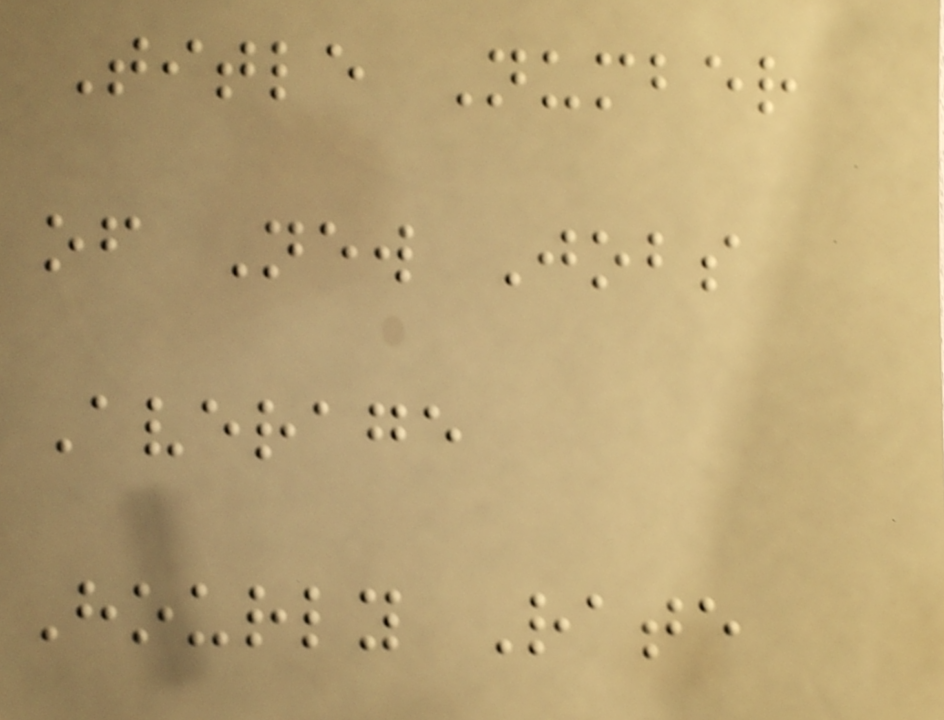Title Number
of New Jobs
Average
Hourly Rate
